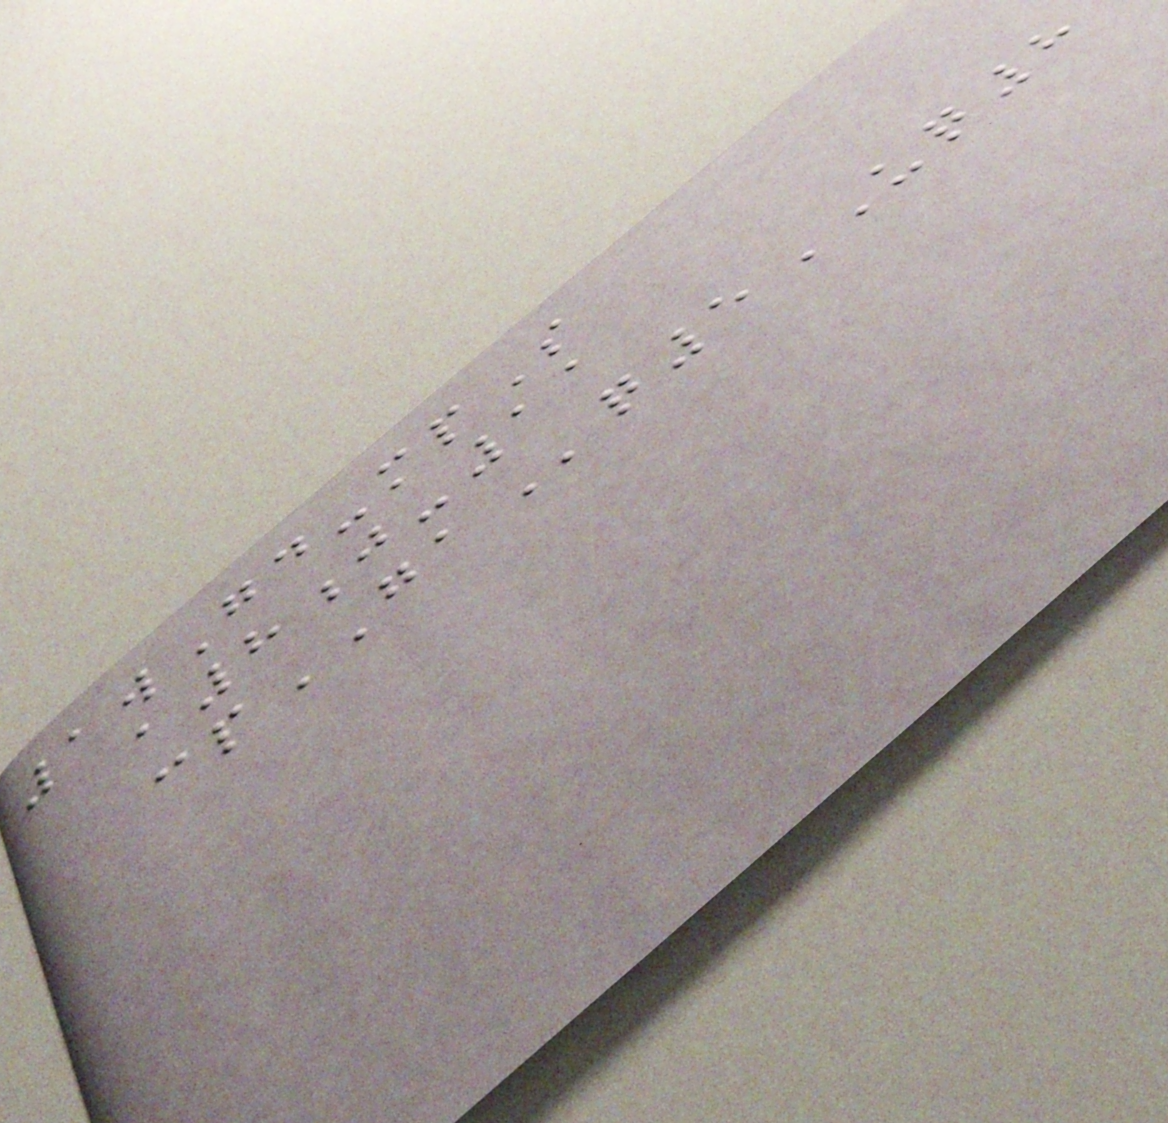1wGd-mpS
a8j-11
cpGAq5UQ8
